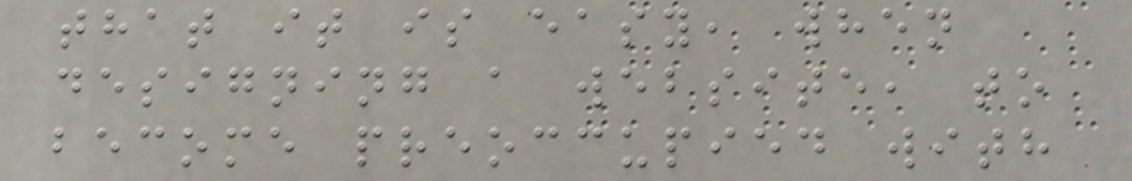that it is easy, when
designing a website, to
become preoccupied with
